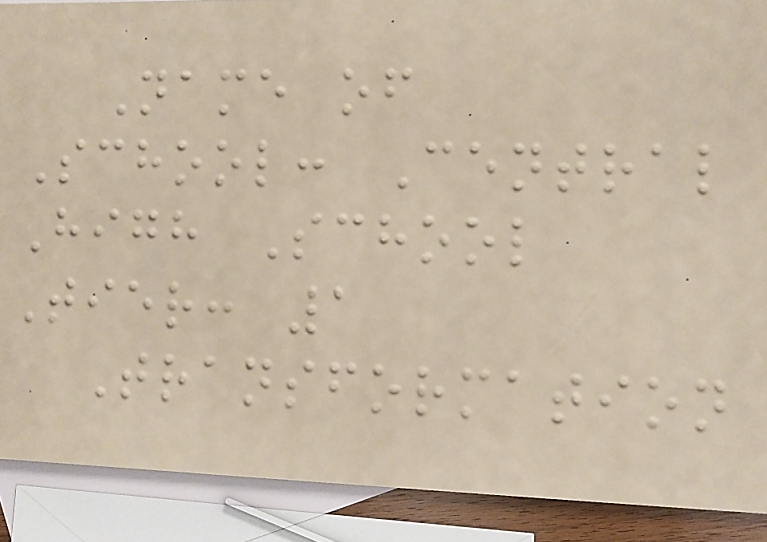Name of
School: Central
High School
Tier: 1
Transformation
